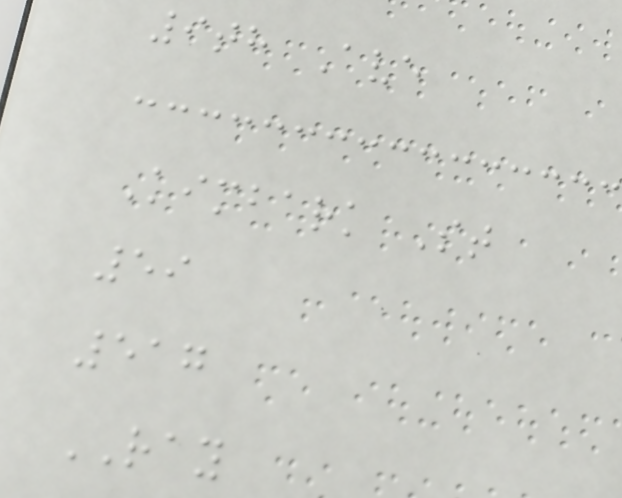9th Ave
Kimbark St
59
517
RAY
